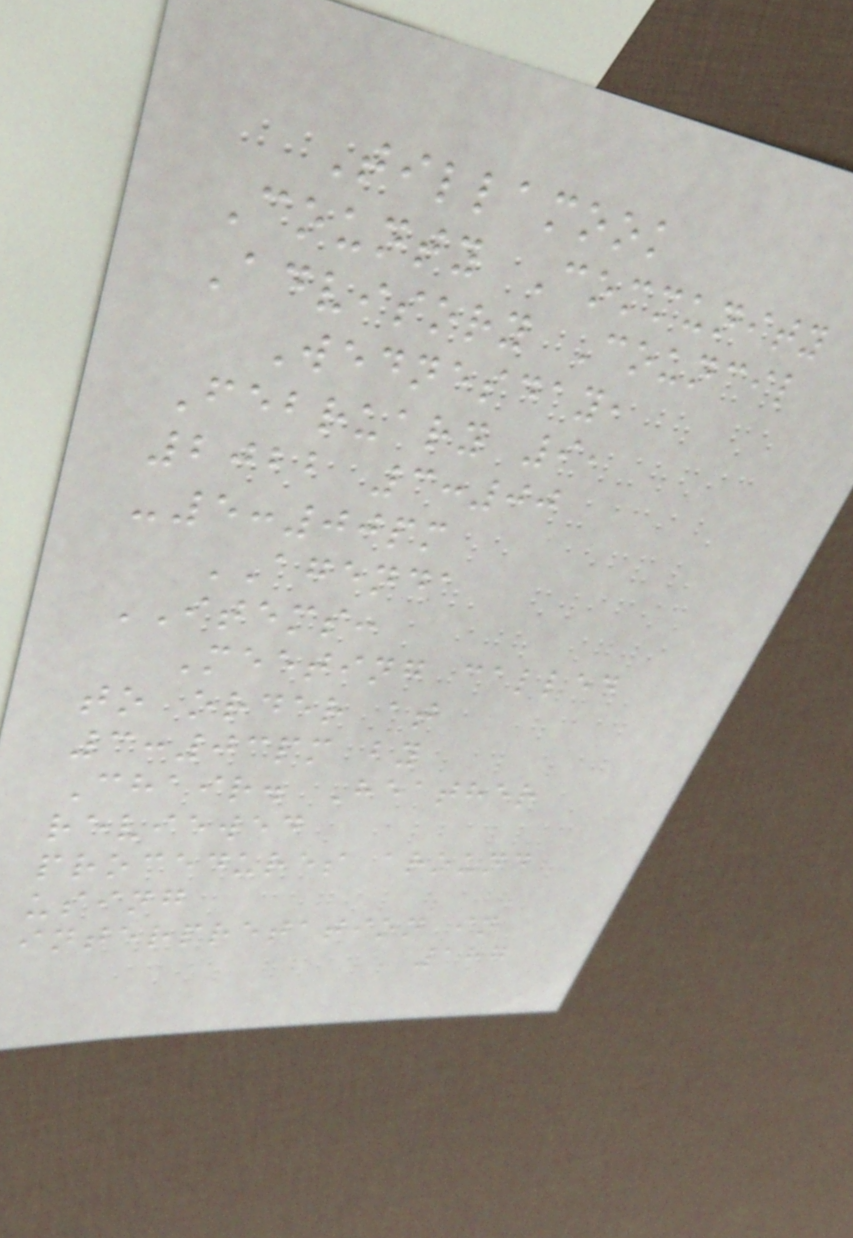Tillamook
County Community
Advisory Council
Wednesday,
February 9,
2022 3:00
-5:00pm
AGENDA
ITEMS:
Meeting called
to order at
3:03pm by
Chair. Heather
reviewed
procedures around
using
interpretation in
187
